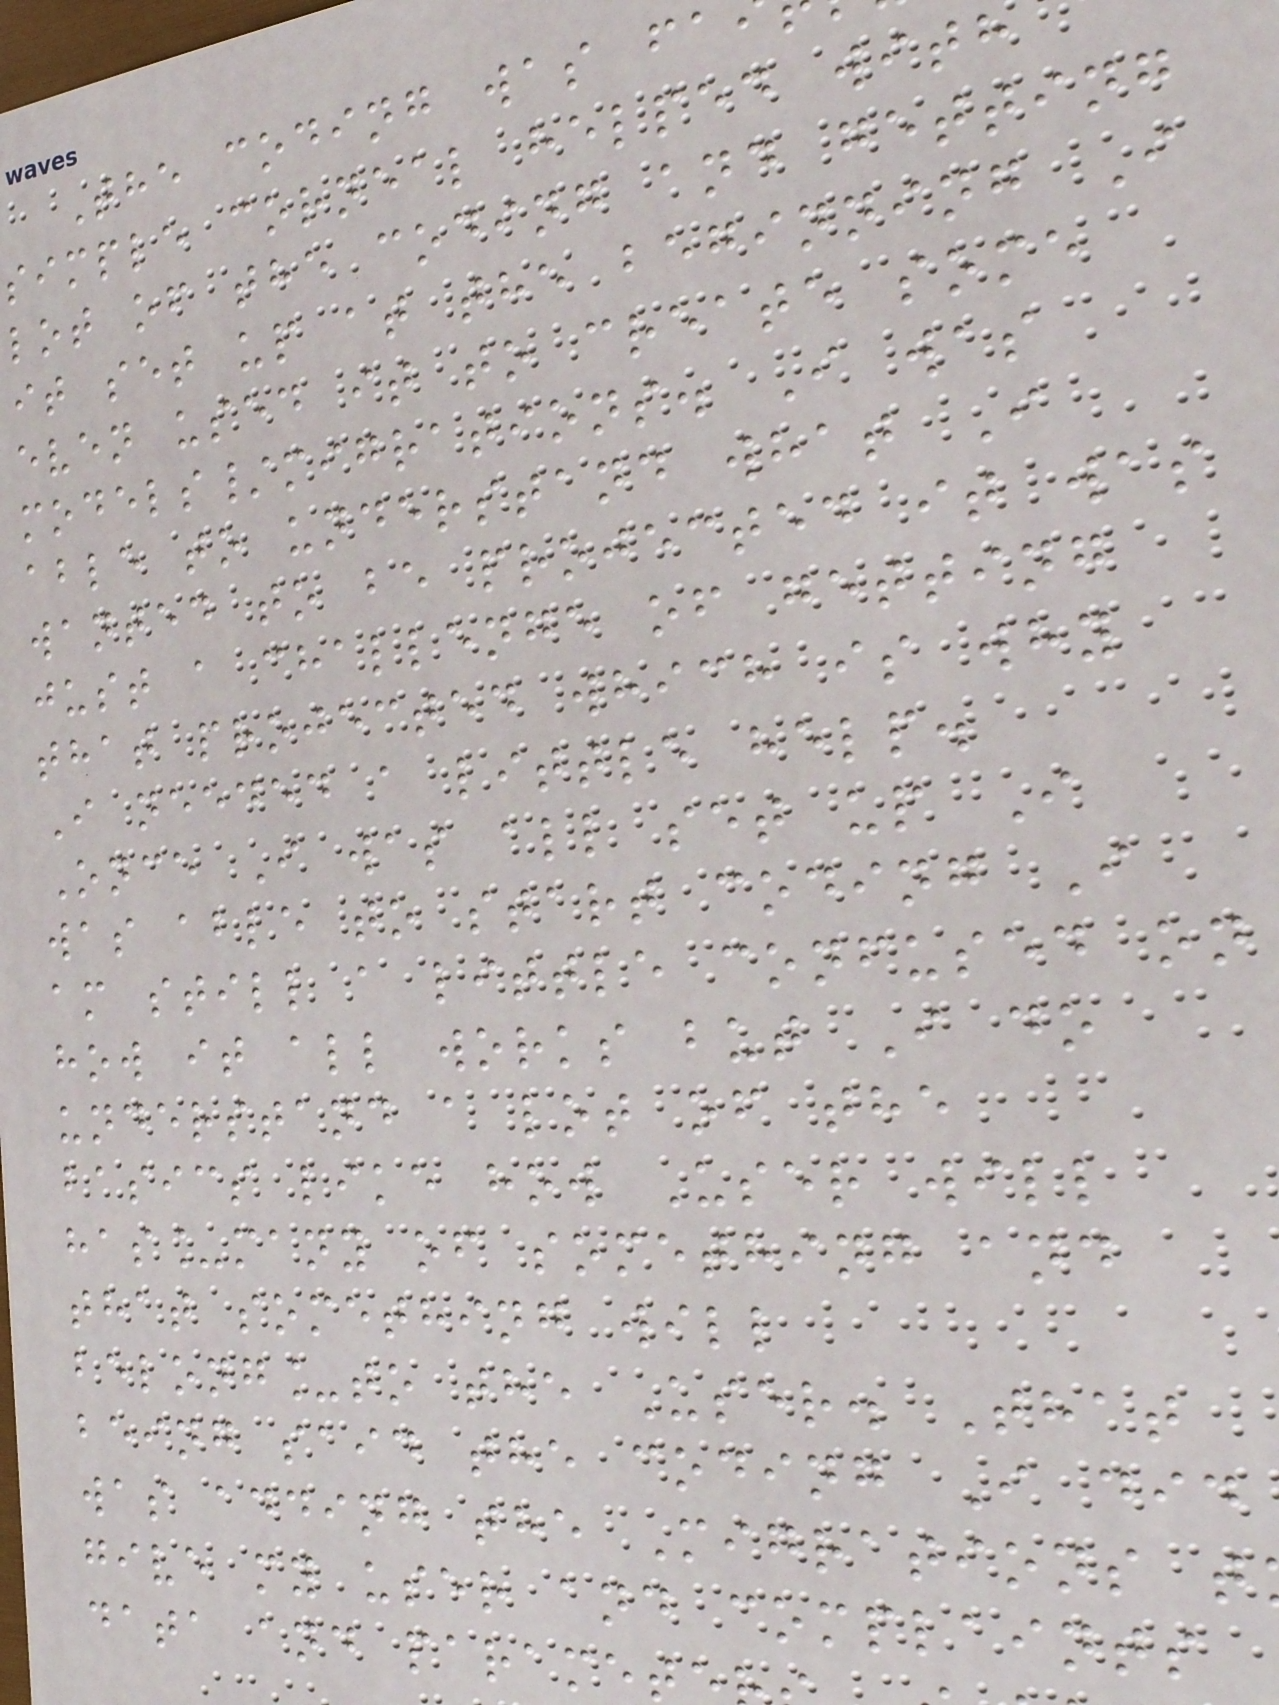The coding was fa
simple corneal helped with
lot of the coding and getting
it set up at the beginning I
even used it to create some
models/migrations. I was
able to understand what I
wanted to be projected it was
just a challenge of getting
that projected which is why
I needed a little help.
Once I was all set up I
was able to start coding I
am still a little confused on
how it all works but I do
understand a lot of the
basics like how User will
has_many of something and
that something will
belong_to the User. That
being said the coding I did
was adding the Migrations t
give my user and complaints
data and paramet
